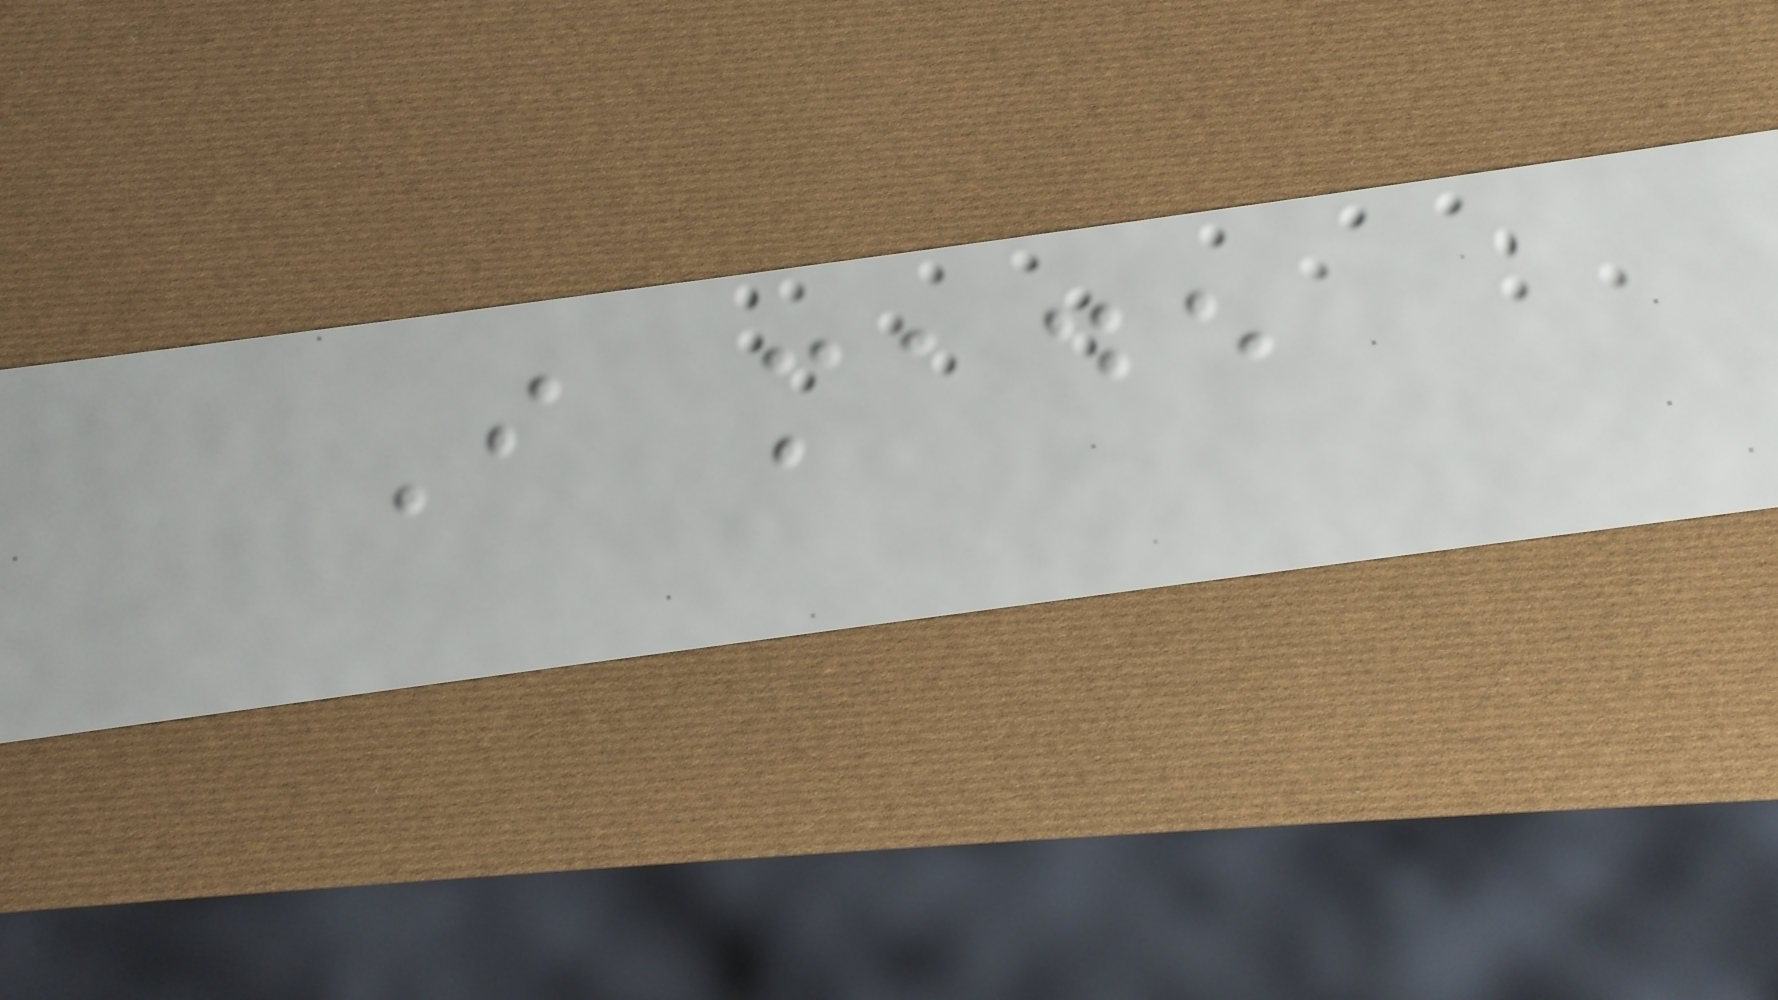I made
